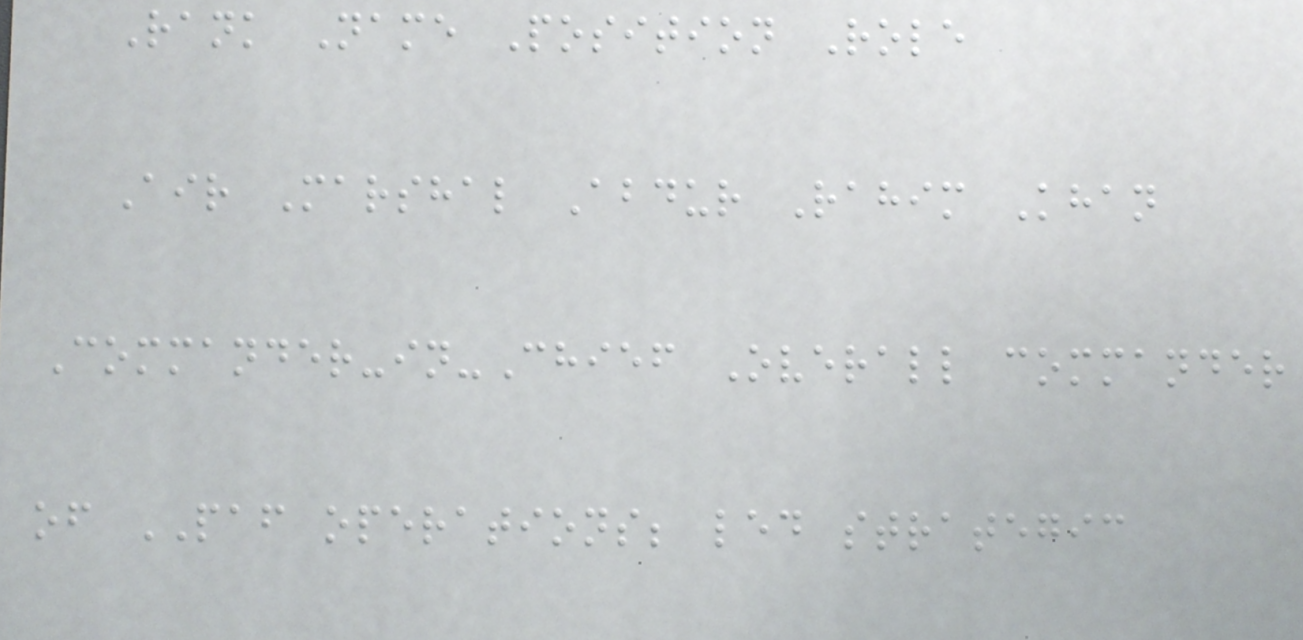Rank Name Position Role
Air Marshal Abdur Rahim Khan
Commander-in-Chief Overall commander
of PAF operations; led strategic
